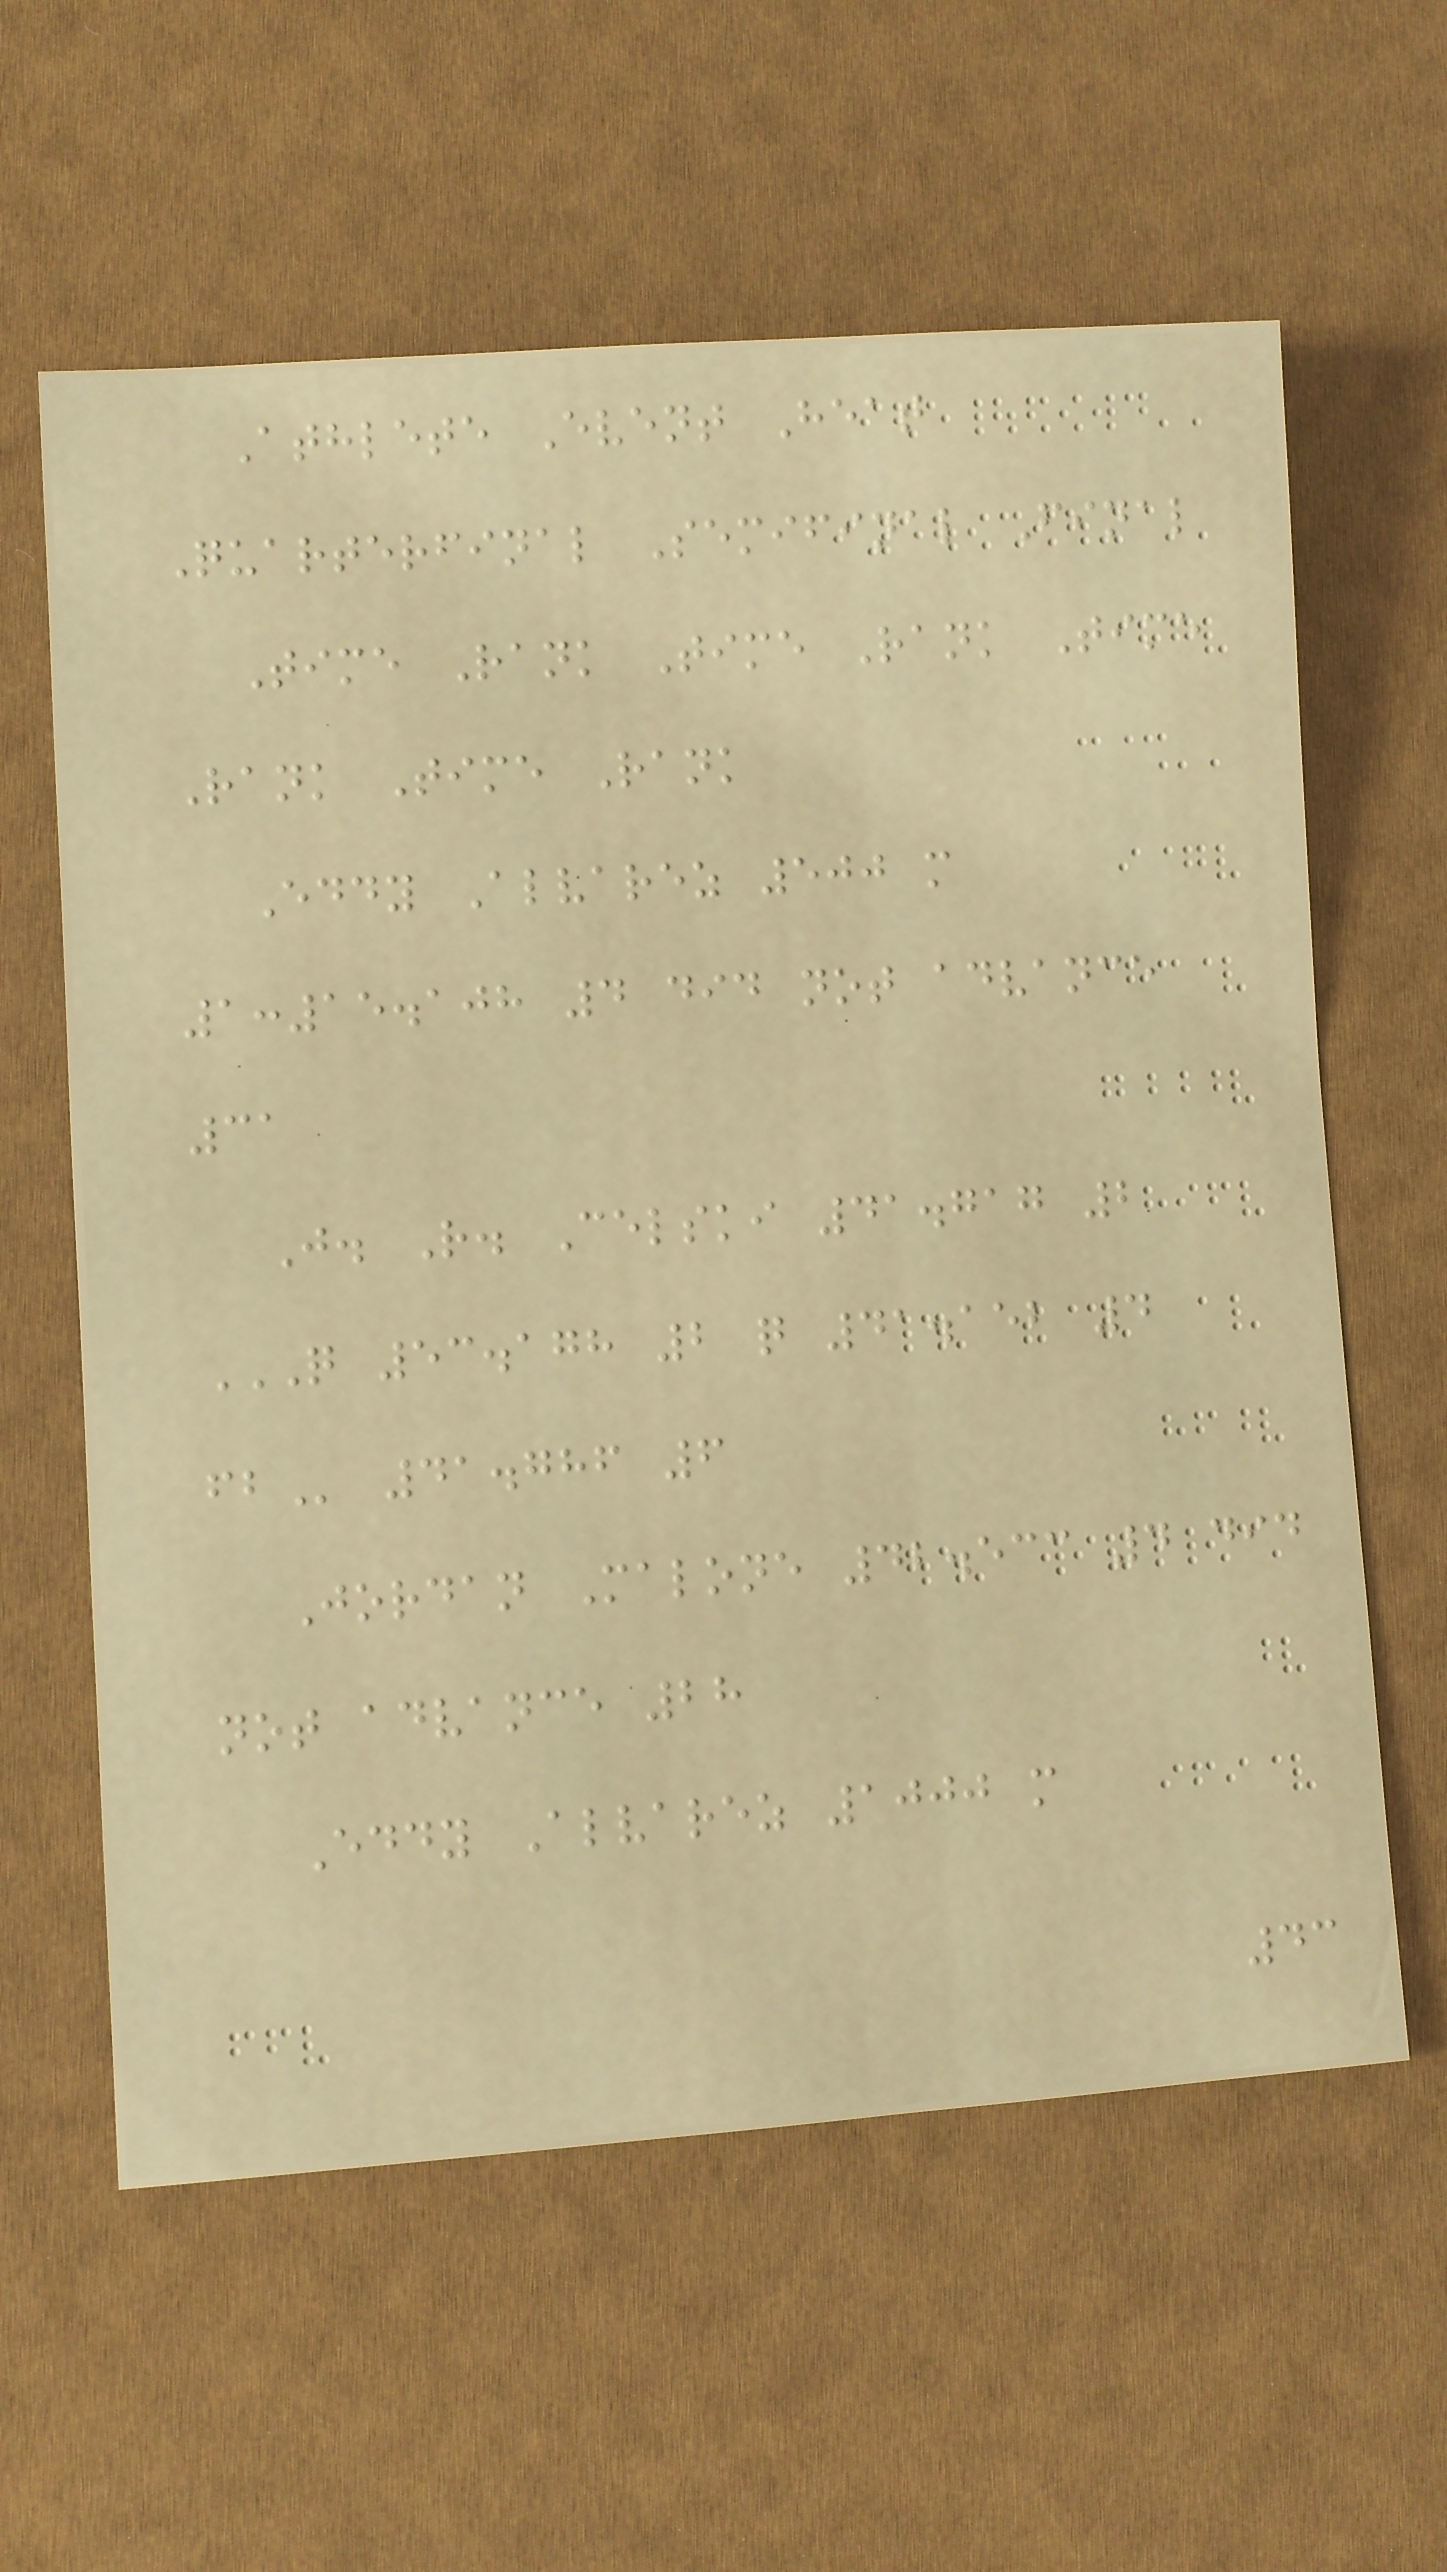Athlete Event Heat
Quarterfinal Semifinal Final
Time Rank Time Rank Time
Rank Time Rank
Eddy Alvarez 500 m
1:15.108 4 did not advance
31
J. R. Celski 41.717 2
Q 53.178 2 Q 41.152 4
FB 41.786 6
Jordan Malone 42.533 4 did
not advance 28
Eddy Alvarez 1000 m
43
